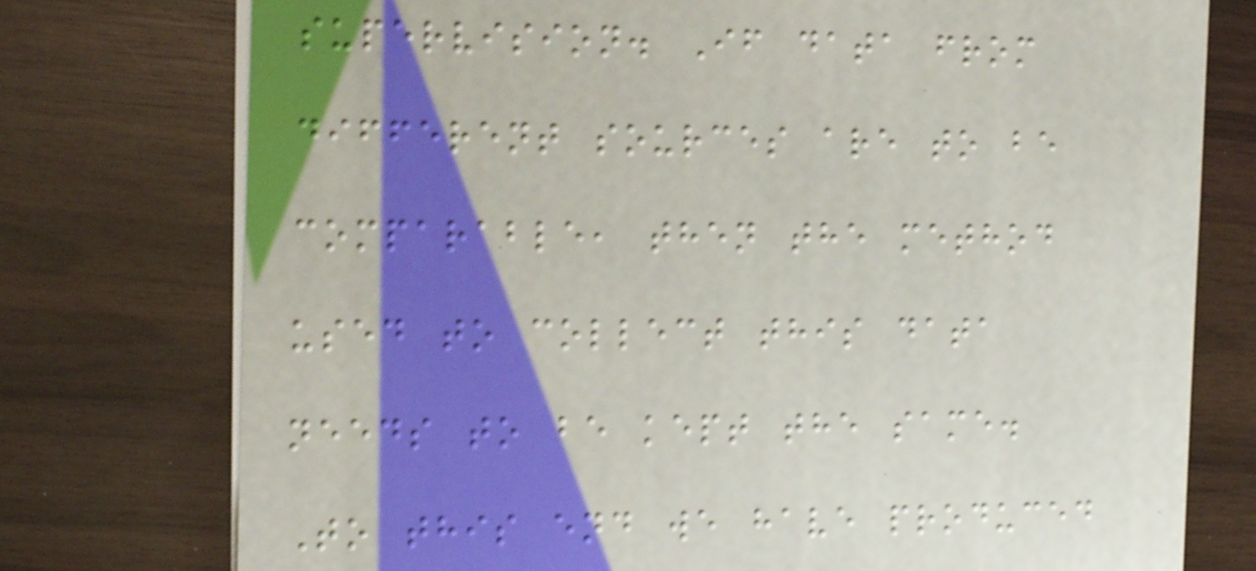supervision. If data from
different sources are to be
comparable, then the method
used to collect this data
needs to be kept the same.
To this end we have produced
